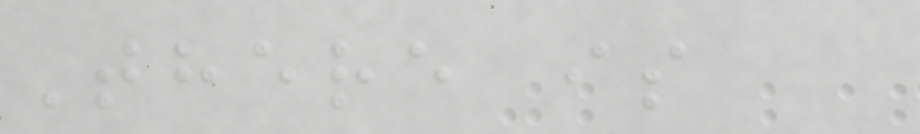There is
